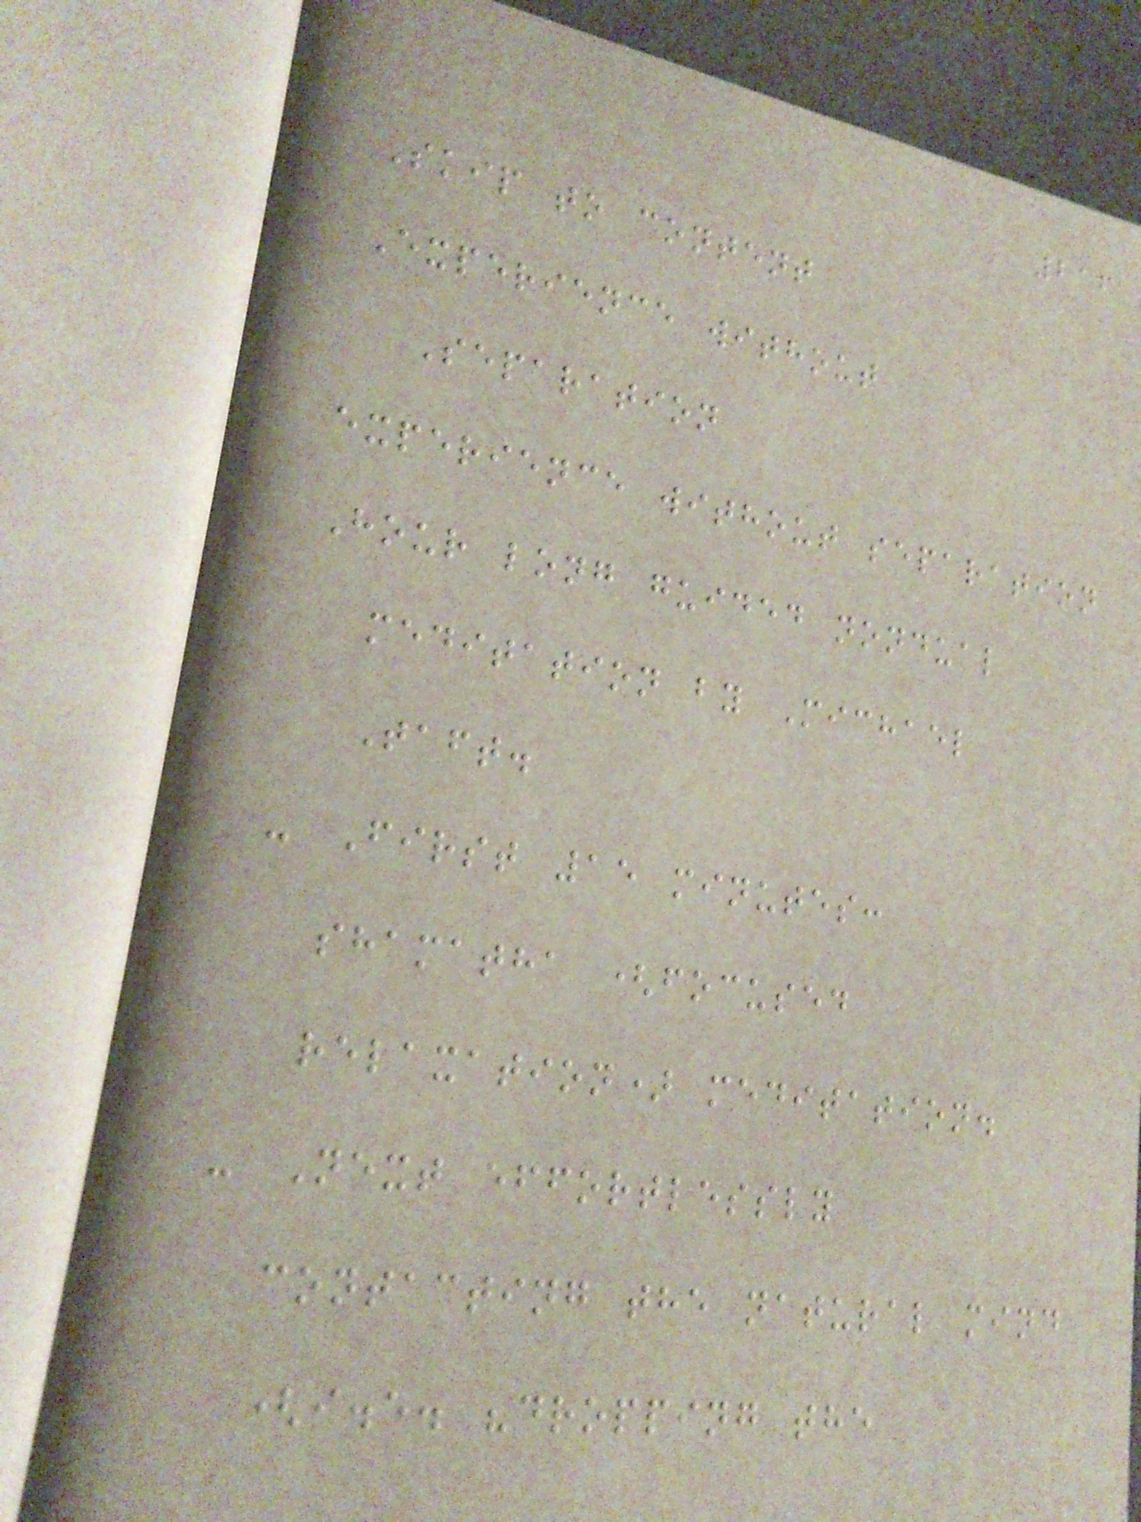216
Skip to content
Experience without
Separation
experience without separation
Hour long guided nondual
meditation by Michael
Taft.
- First 15 minutes:
shamatha (focused
relaxation) meditation.
- Next effortlessly
contacting the natural mind
(i.e. "dropping the
